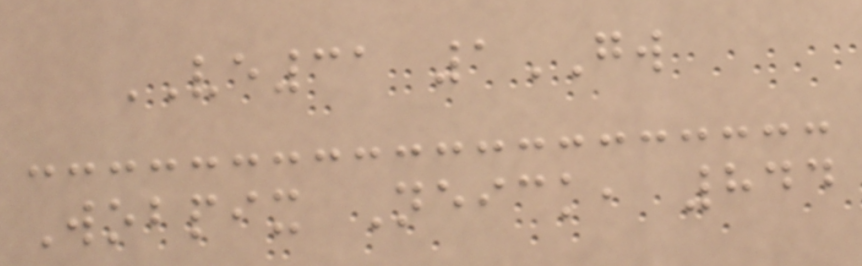VE31 1GW
Wobpix Neick, 844
